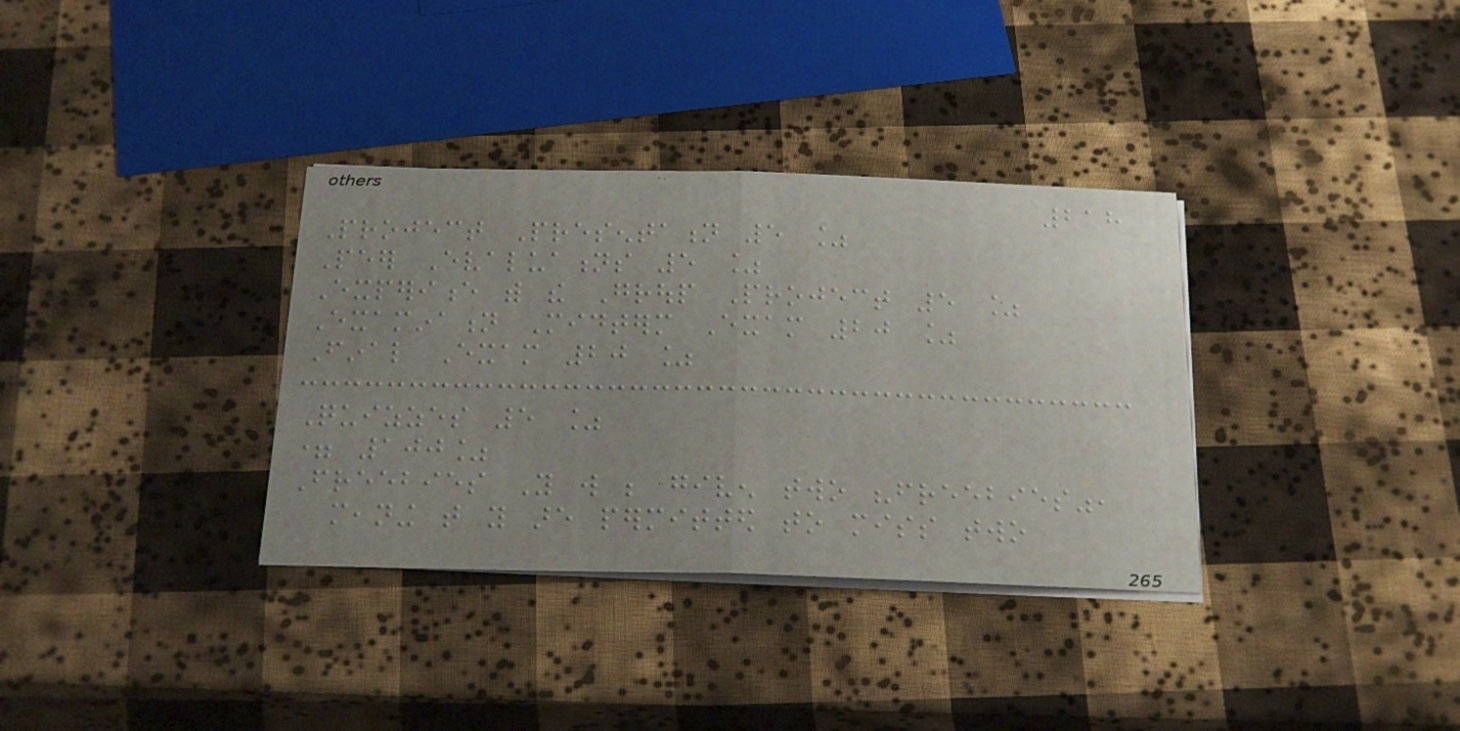218
Project Presentation 5 %
Peer Evaluations 5 %
Experience with the Group Project 5 %
Examination Midterm Exam 20 %
Final Exam 20 %
Quizzes 5 %
= 100%
Freebies You will be given two "freebies",
meaning that you are permitted to miss two
